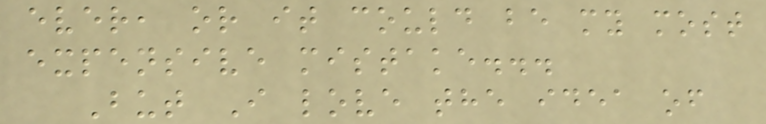ever, or it could be my most
expensive mistake...
But I love the idea of
